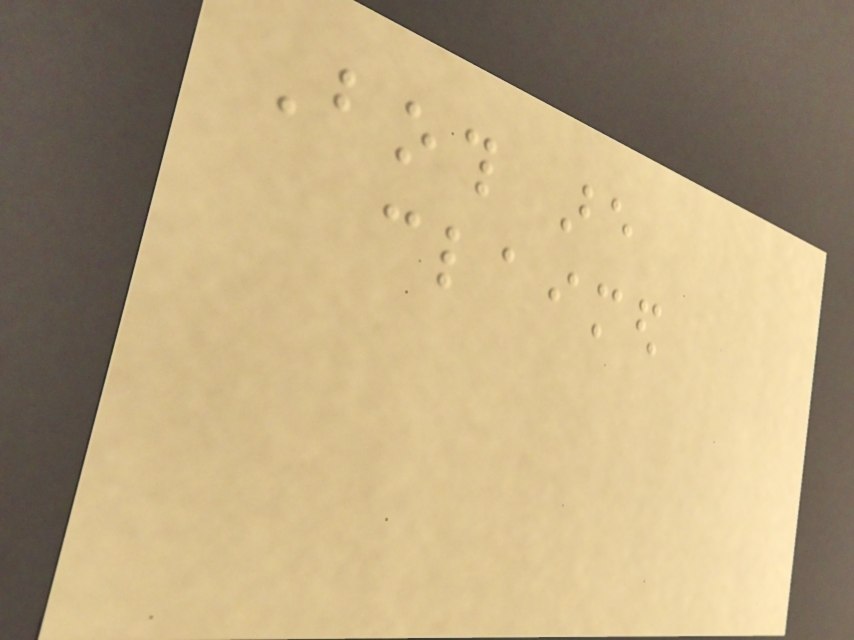Both are
claimed
